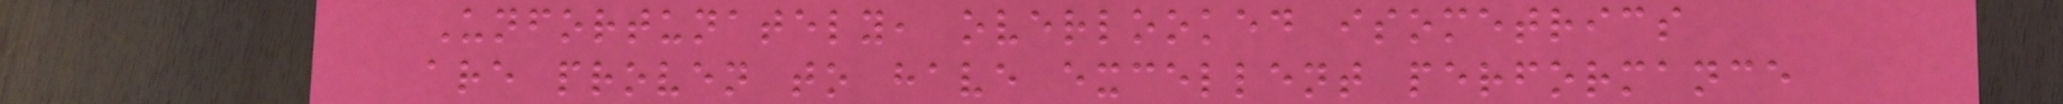Unfortunately, overlooked isometrics
are proven to have excellent performance
